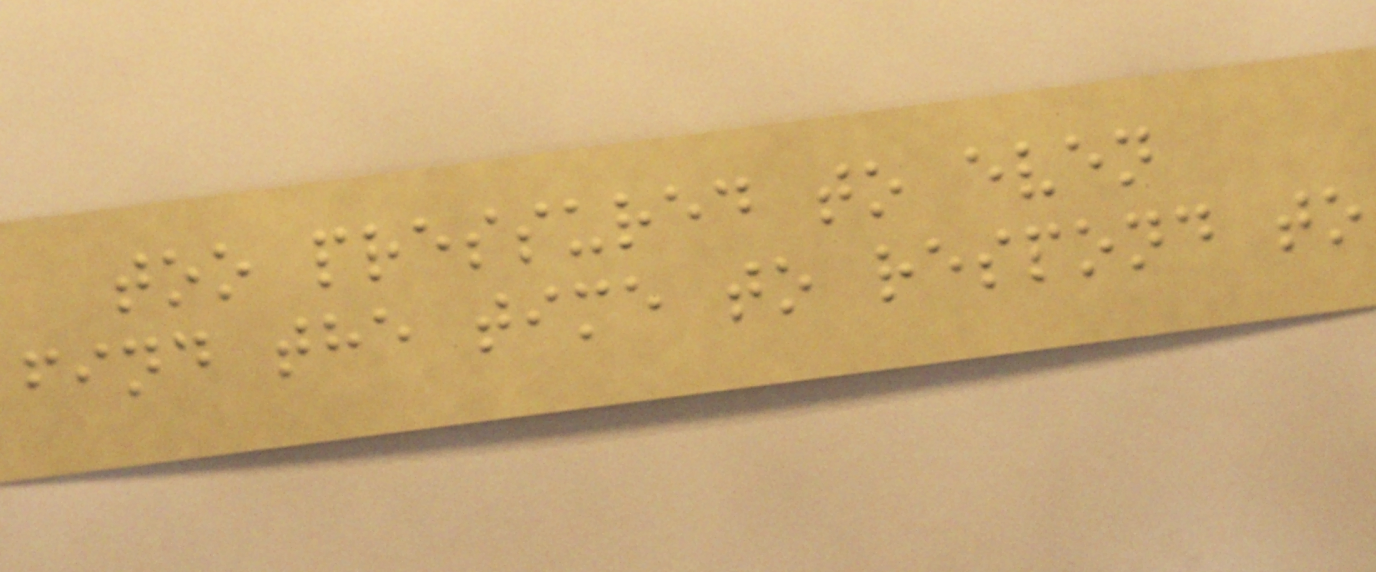too pressured to even
find the time to respond to
